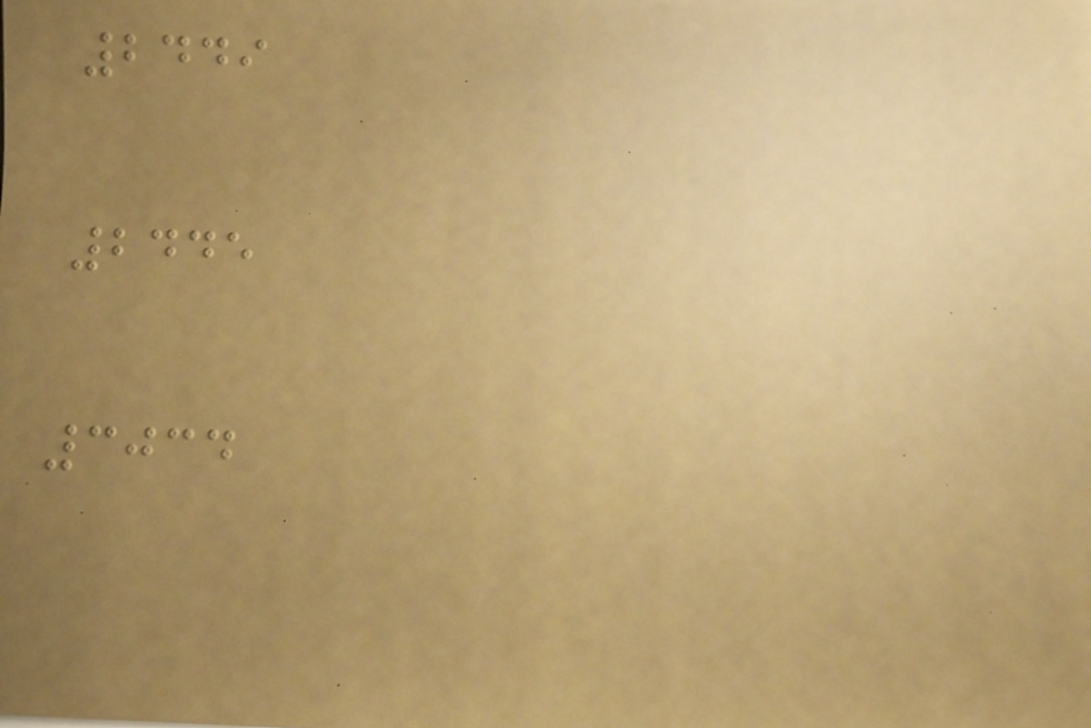2449
2445
3034
